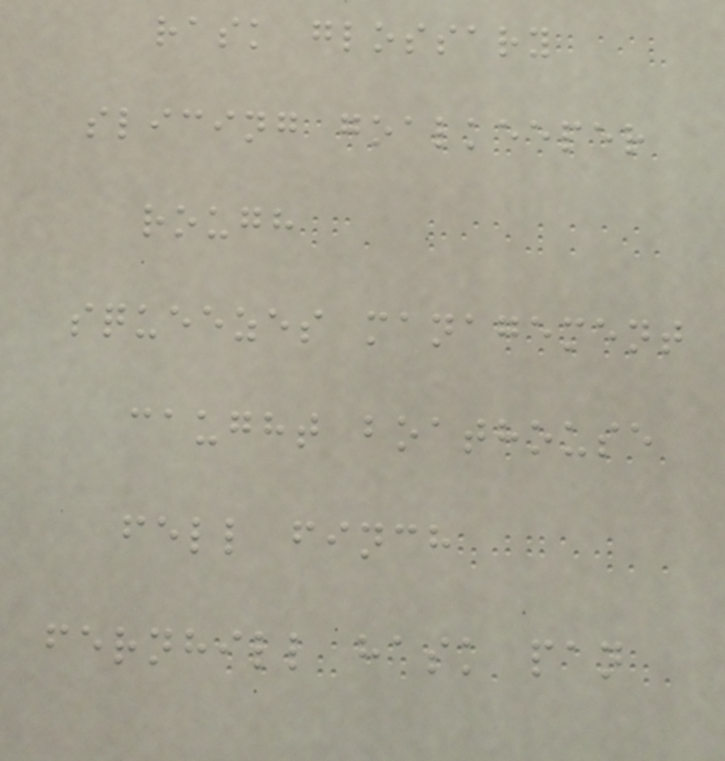rask glossary
slicing goalkeeper
rough
squeezes management
caught boathouse
fell finch
fernhill hask pan
